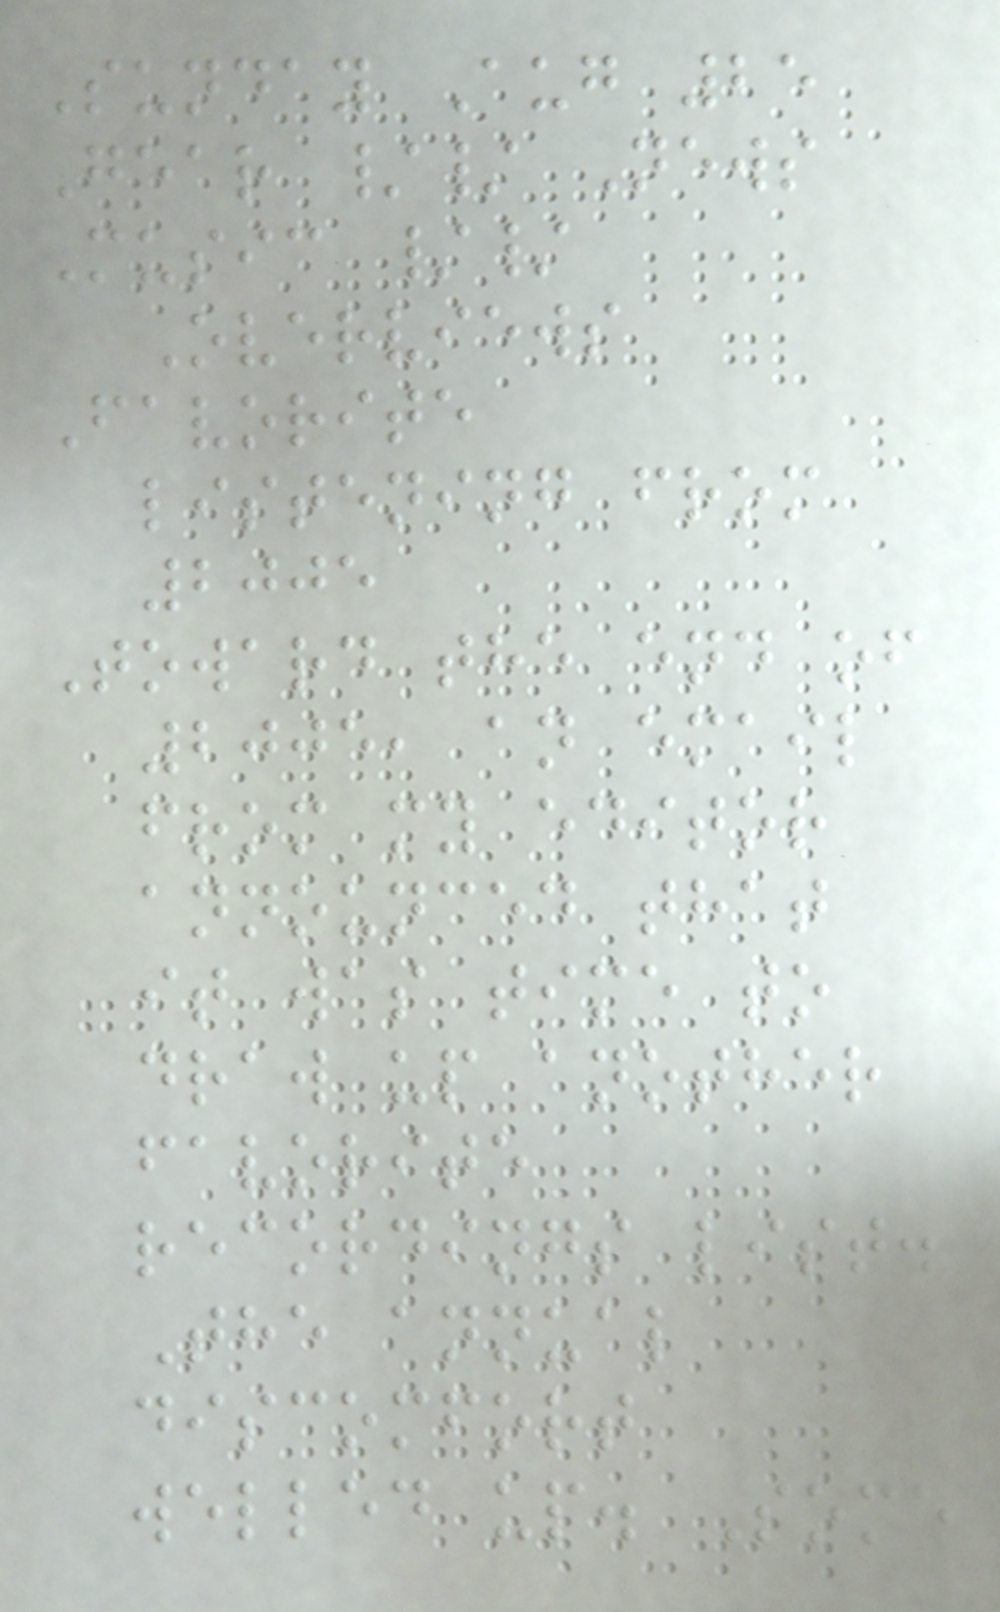Sunday Aug 25
Gear // News
Music //
Overviews
Favorite
listening from
2005
Toward the end of
2005, an email
from my editor
announced that
it was time to
draw up another
favorite
recordings list.
The annual
discomfort
welled up. Some
